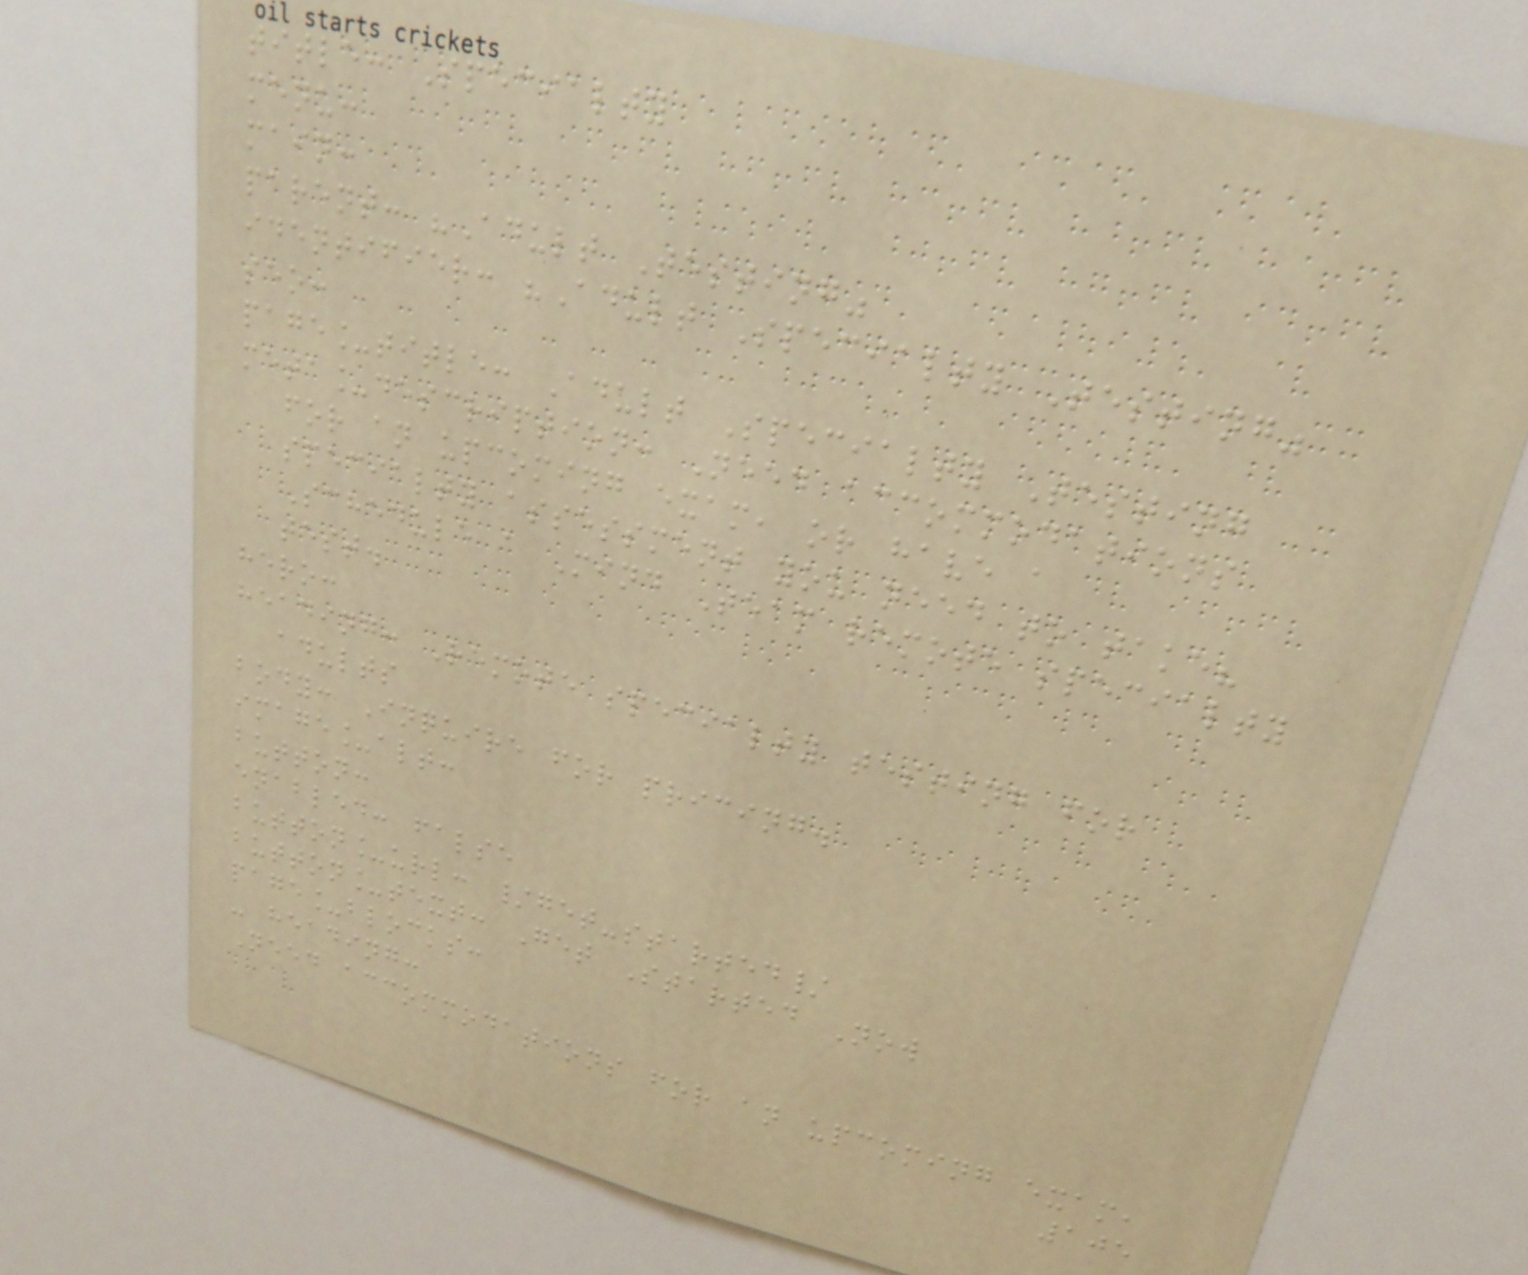title: Specialty
menu:
main:
parent: "Adult Testing"
identifier: "Adult Specialty Testing"
seo:
page_title: Adult Specialty Testing
meta_description: Need accommodations
for an upcoming exam, or have a
specialty assessment you need to take?
Schedule a Mind Team remote specialty
test.
hero:
heading: Remote specialty testing for
adults
body: Inquire for pricing.
image_alt:
button:
enabled: false
button_url: /get-started/
button_text: Get Started Now
page_blocks:
- heading:
Need accommodations for an upcoming exam,
105
